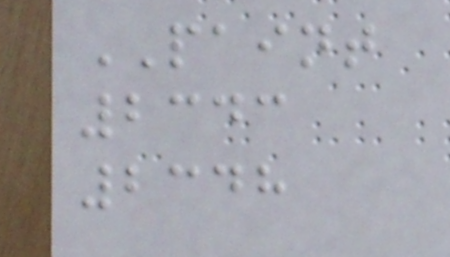PAINT
2343
2348
